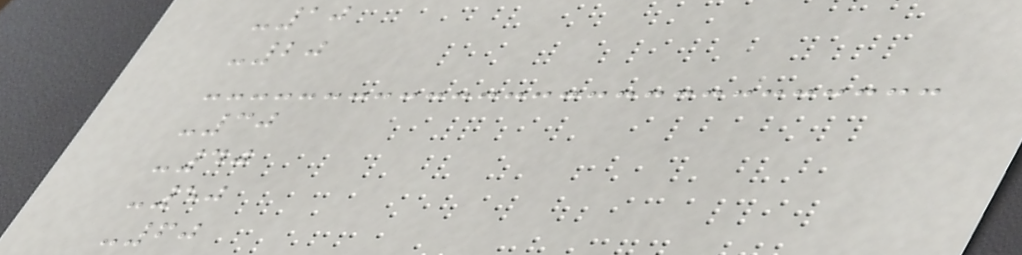-10
-20
-30
-40
-50
-60
